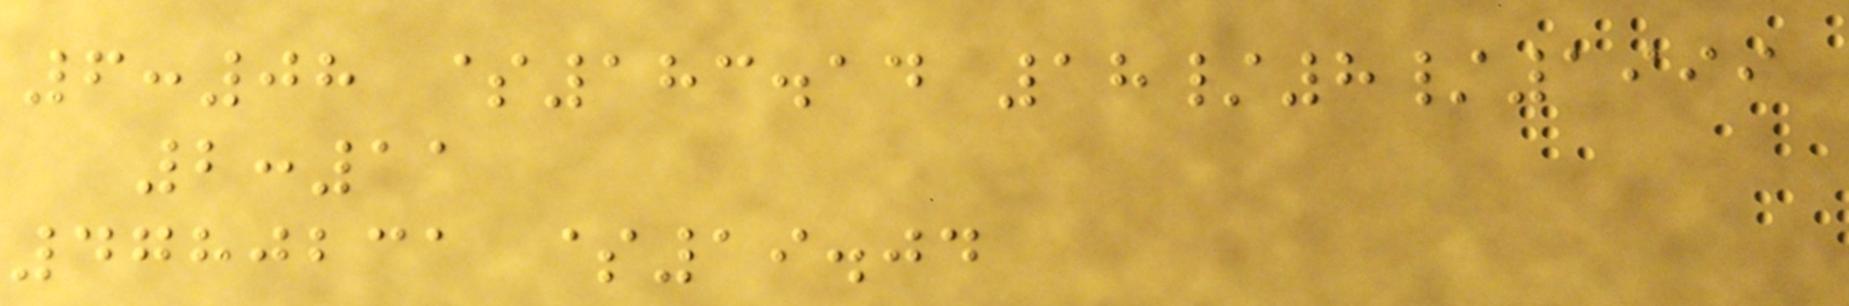6:08 $183.14 18/8/1999
2:11
4780231 $19.04
